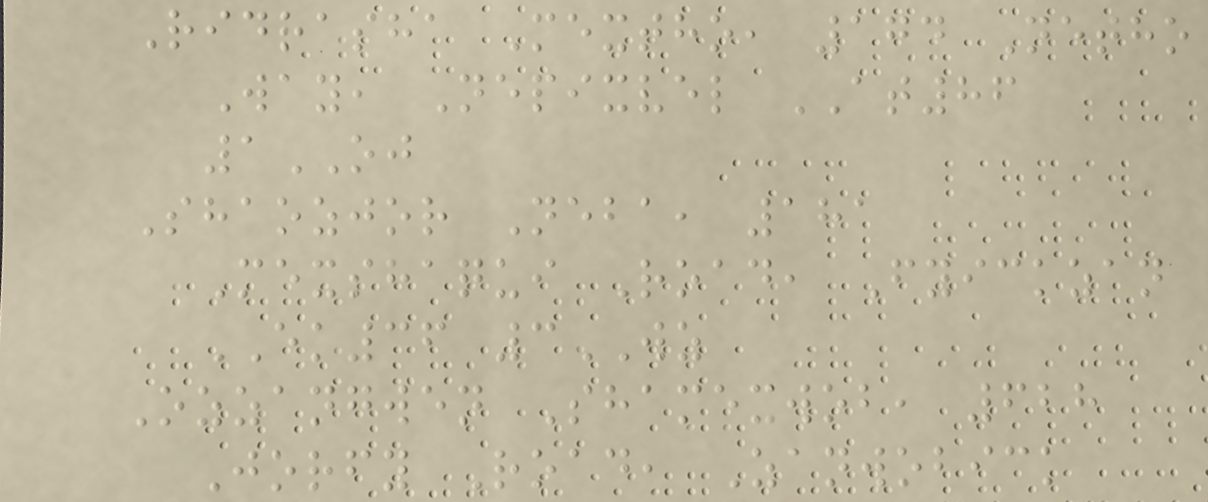Ridrasha Mextho, 174 Netho
Way, Nepixvel AT86
1OJ
Shaozjor Neba, 181
Mexshaqui Road, Fyickzan
EK36 3WZ
Ozzangwen Shamexwob, 628
Jorfy Road, Zanwobick
